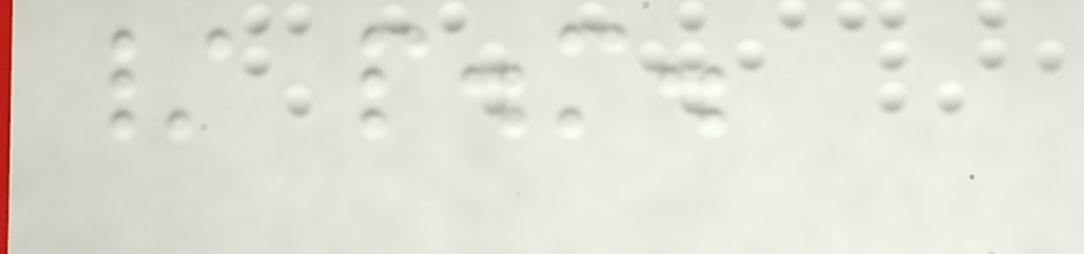/ p.m.
